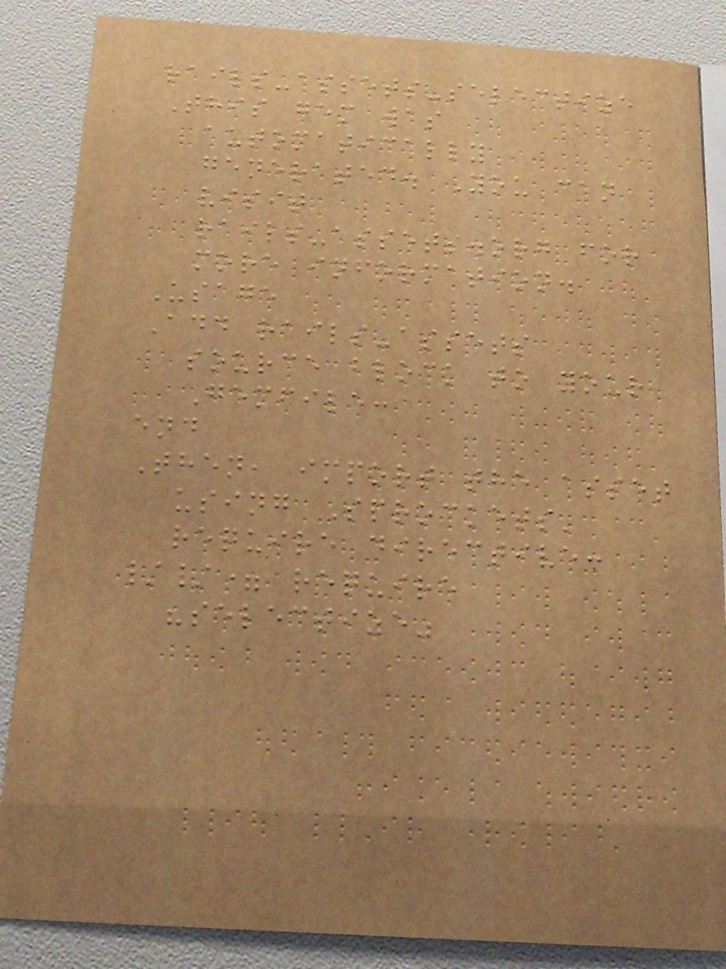rails-assets-selectize
This gem was
automatically
generated. You can
visit
rails-assets.org for
more information.
Usage
Add rails-assets
source block to your
Gemfile:
end
Then, import the asset
using Sprockets'
require directive:
//= require
"selectize"
